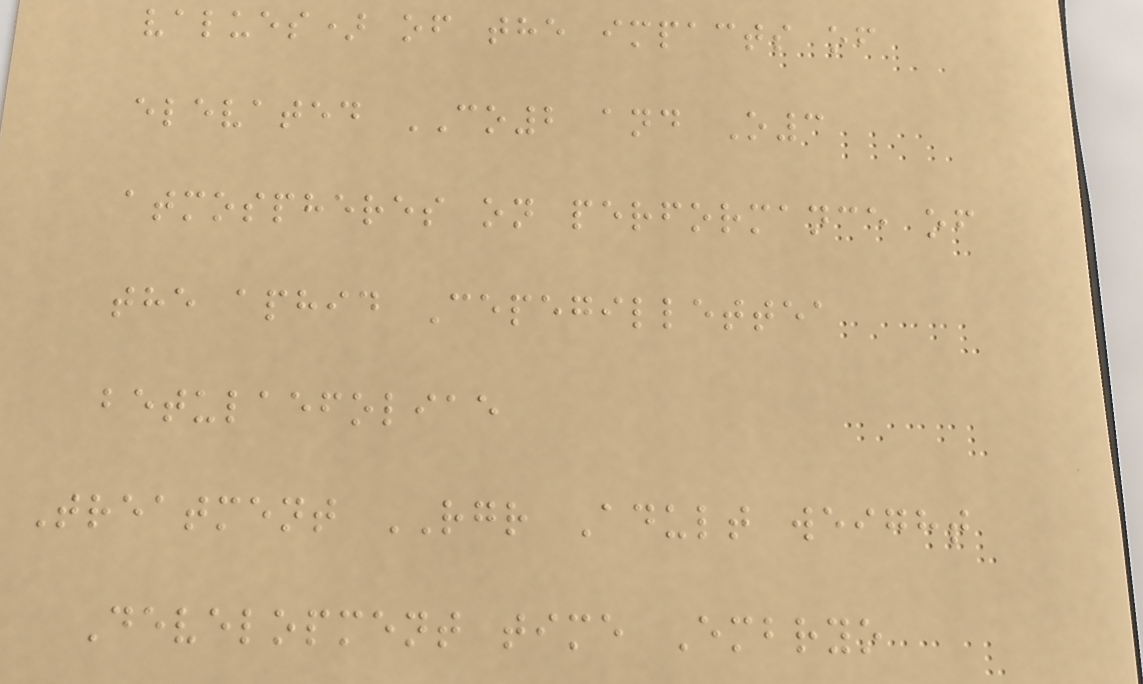values) of the impacts of
elevated CO2 and O3
atmospheres on performance of
the aphid Cepegillettea
betulaefoliae
Treatment RGR Adult weight
Development time Embryo
